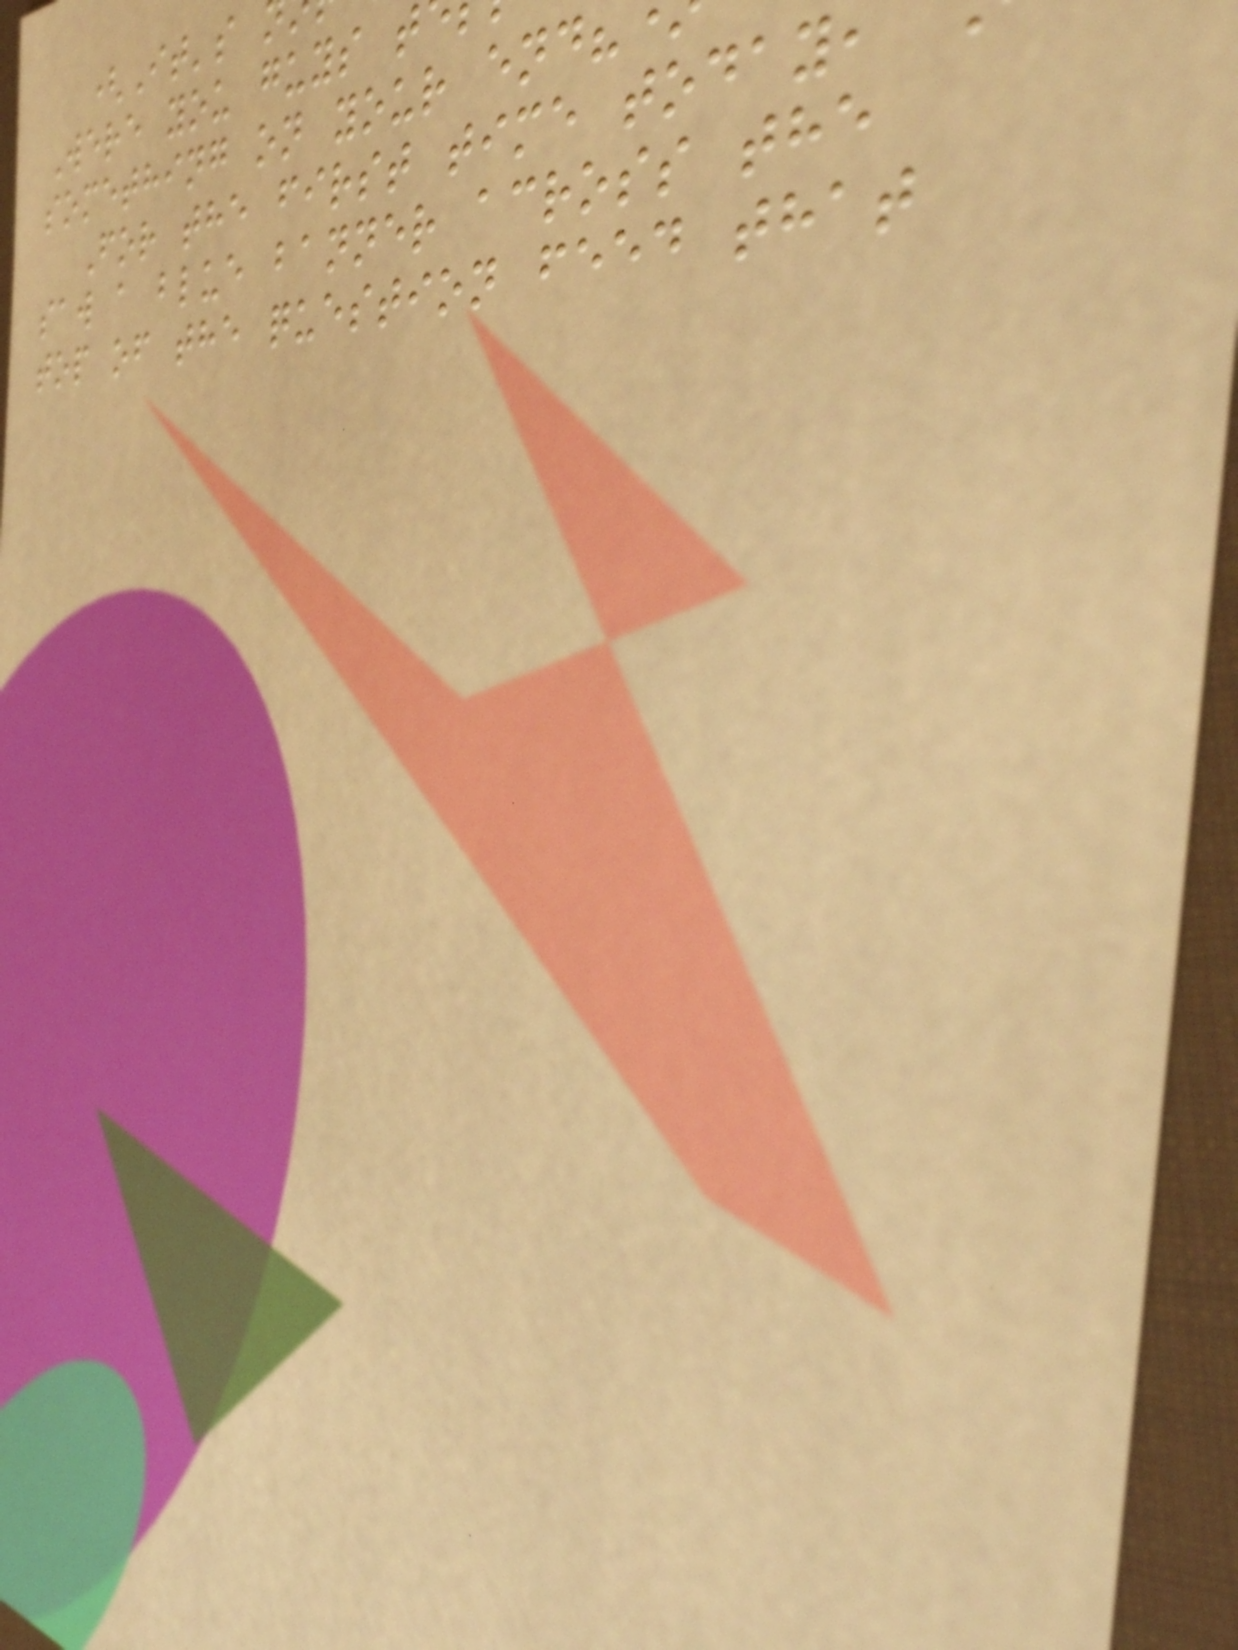(It's
Were you guys t
something on your end?
For the first time today,
saw a blue banner across the
top of the question feed that
